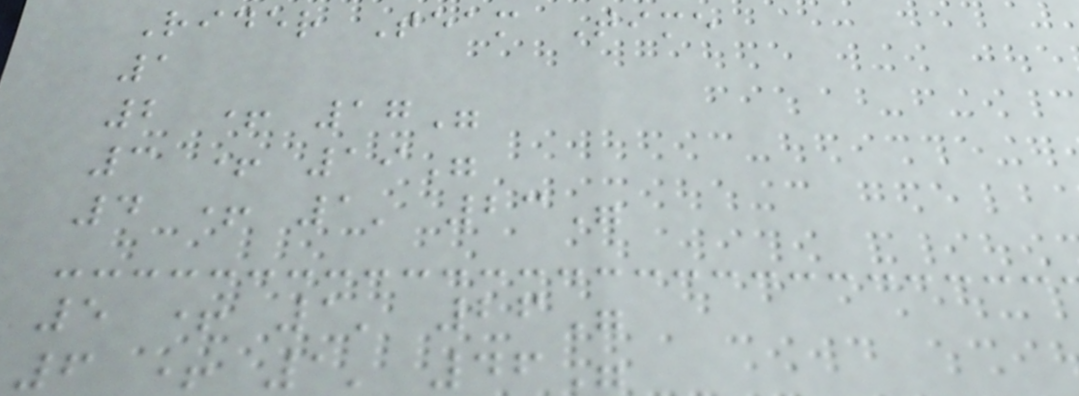Rider Team Time
1
2 + 17"
3 + 19"
4 + 1' 23"
5 + 1' 26"
6 + 1' 46"
